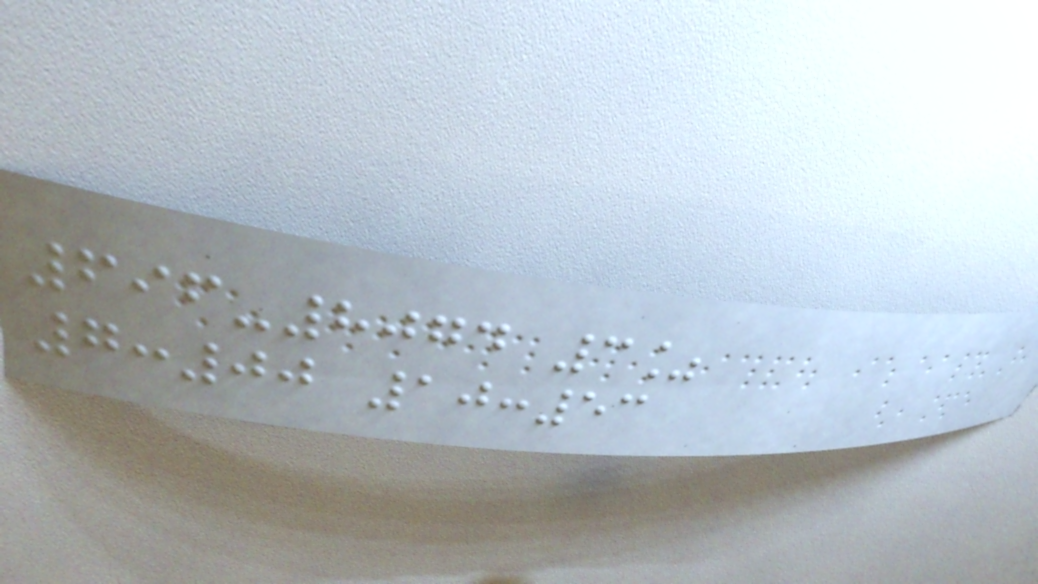696-8074 3%
7:00 10:53
